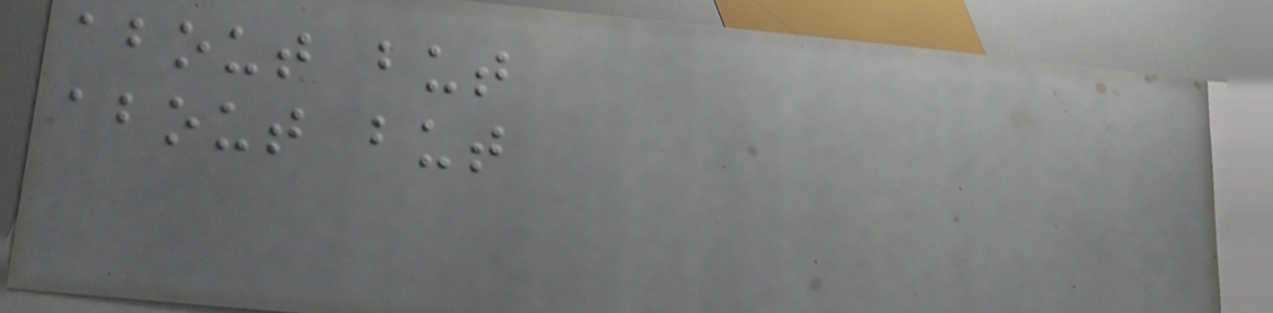about but
about but
